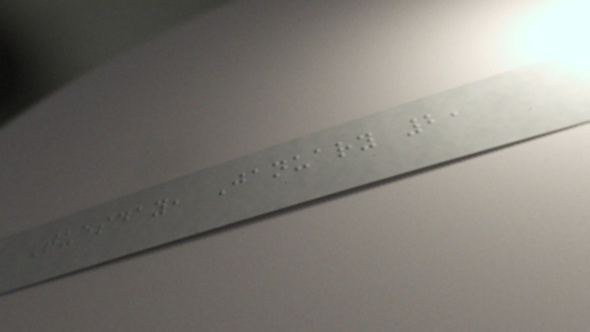Tuesday, January 2,
